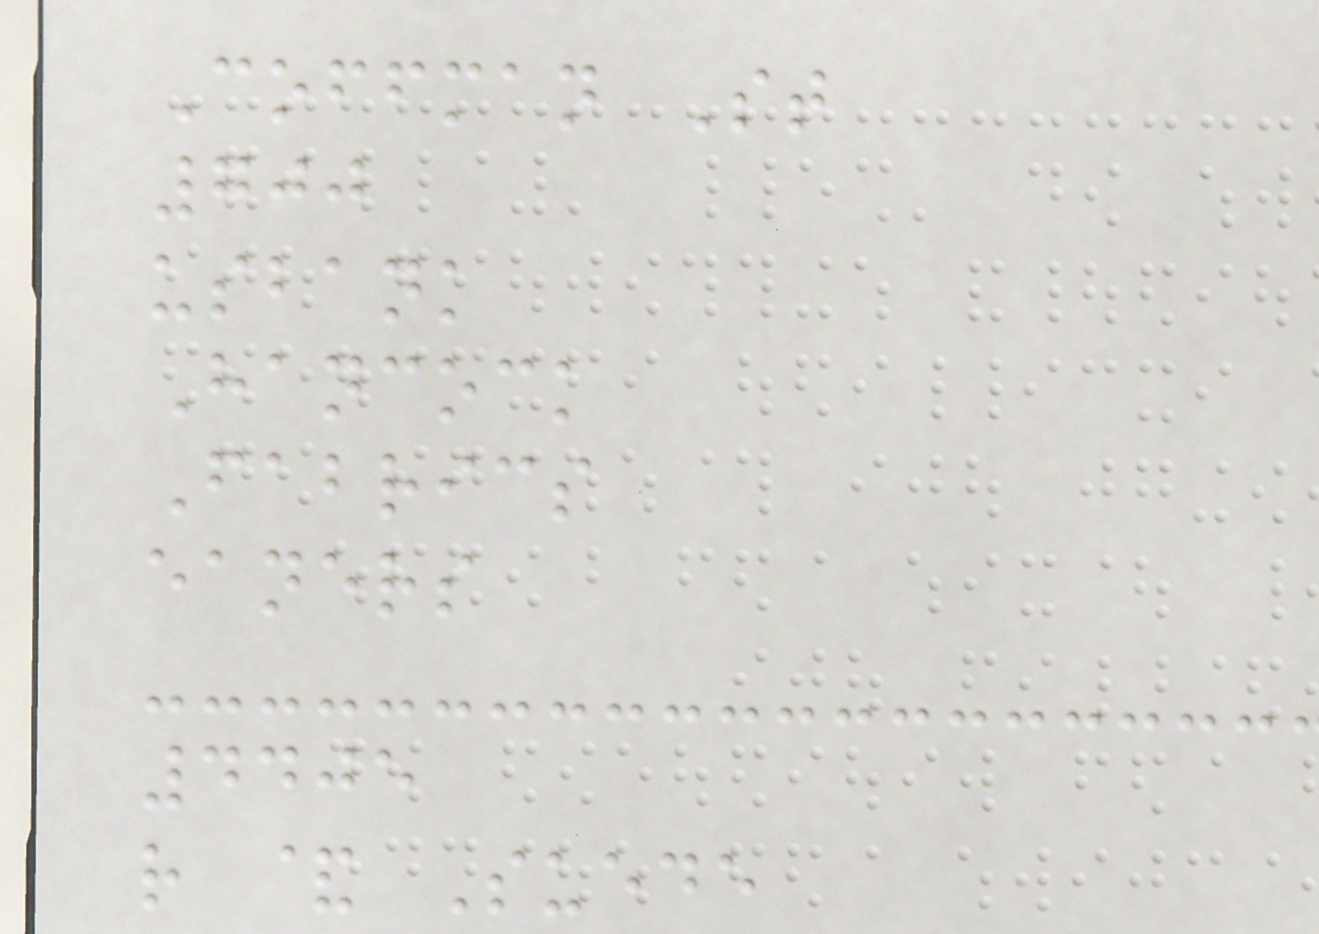Coffman St
700
usbank
Hancock
Fabrics
eaners
4405
r & Suede
